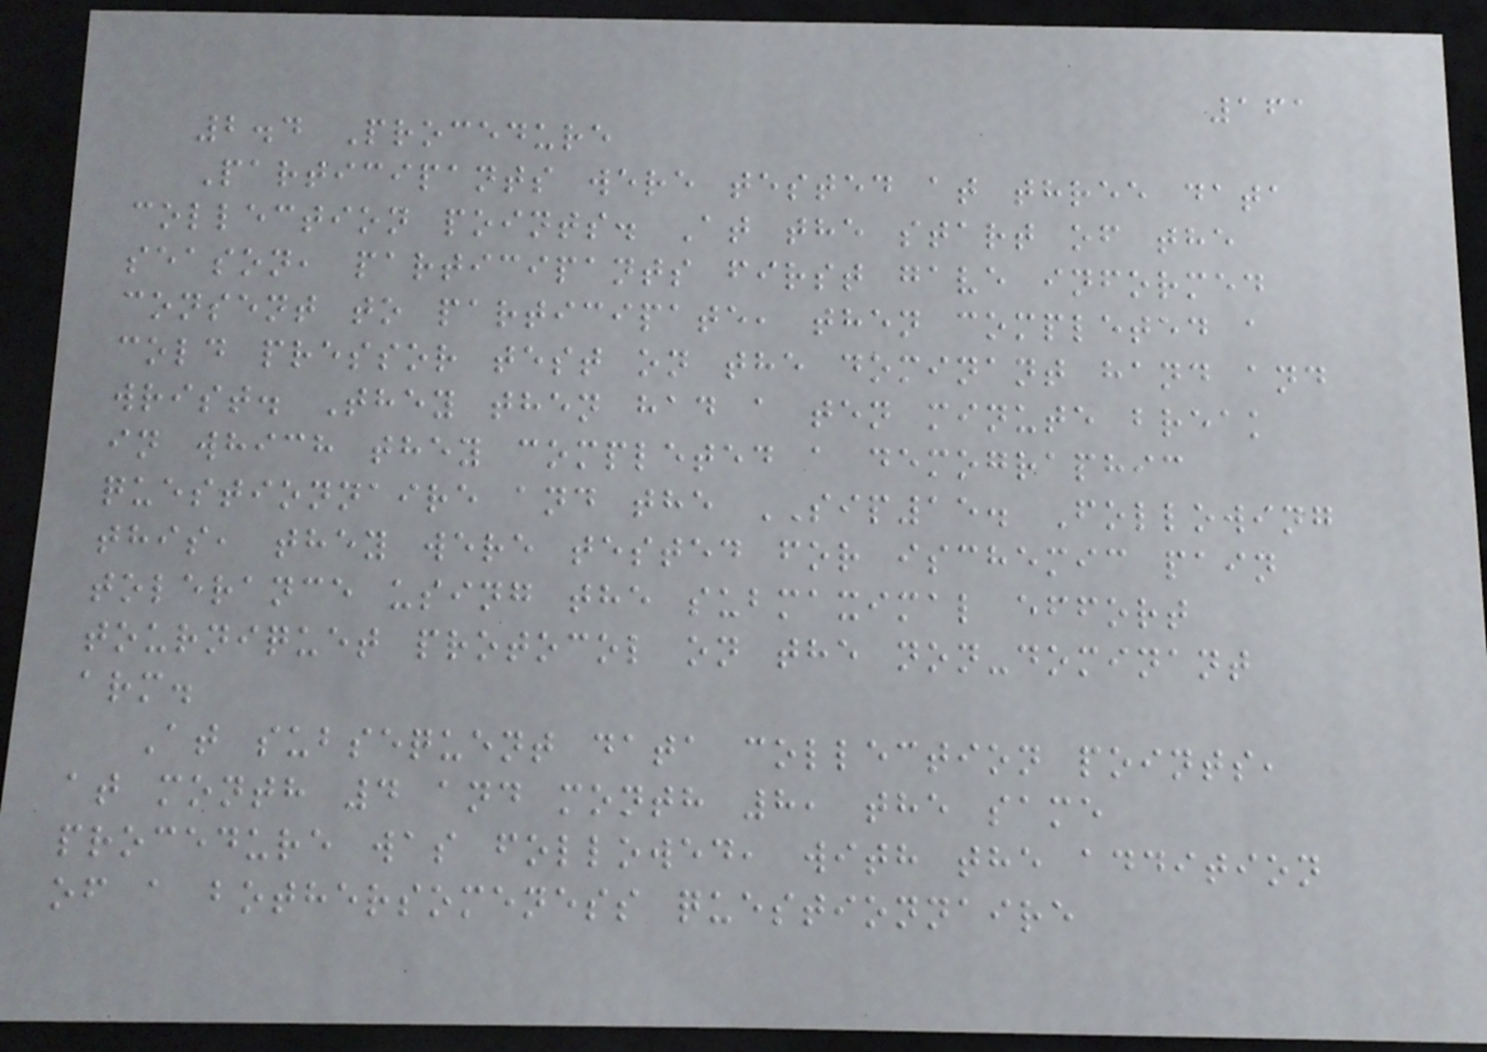161
2.4 Procedure
Participants were tested at three data
collection points. At the start of the
season, participants first gave informed
consent to participate, then completed a
cold pressor test on the dominant hand and
wrist. They then had a ten minute break
in which they completed a demographic
questionnaire and the SIP15. Following
this, they were tested for ischemic pain
tolerance using the submaximal effort
tourniquet protocol on the non-dominant
arm.
At subsequent data collection points,
at month 4 and month 8, the same
procedure was followed, with the addition
of a bothersomeness questionnaire
